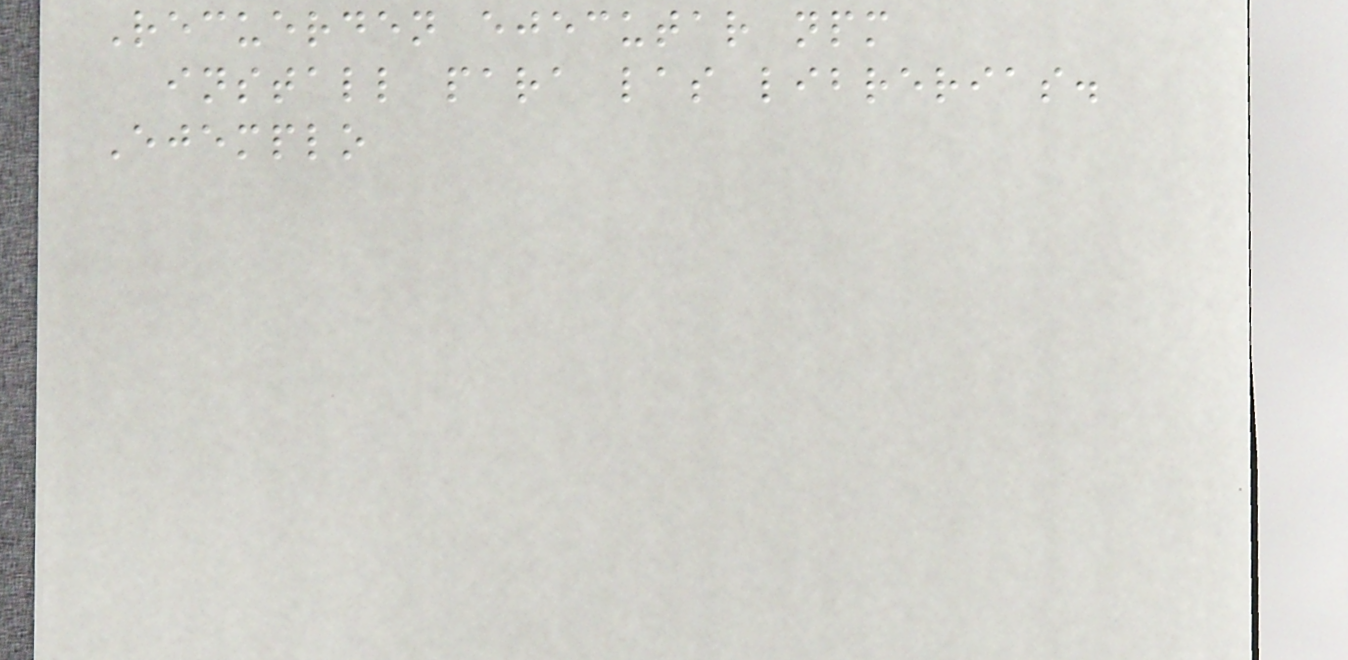Recuerden ejecutar npm
install para las librerias.
Ejemplo
